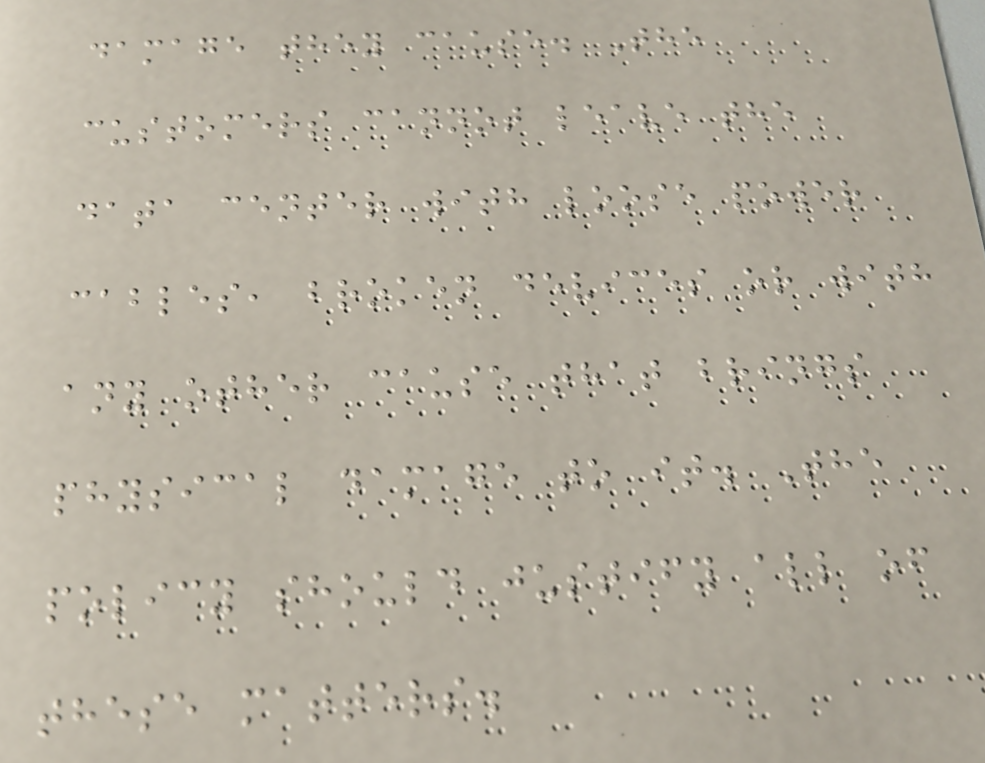damage they cause. The
customers cannot leave the
data center with loose power
cables, broken devices or with
any other cause that brings
physical damage to it. The
policy should justify all of
these matters.
